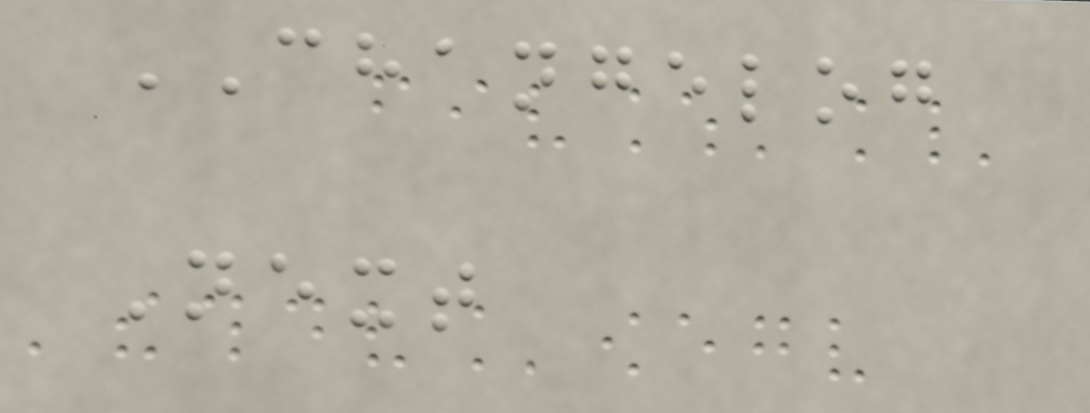CHANGELOG
Next
